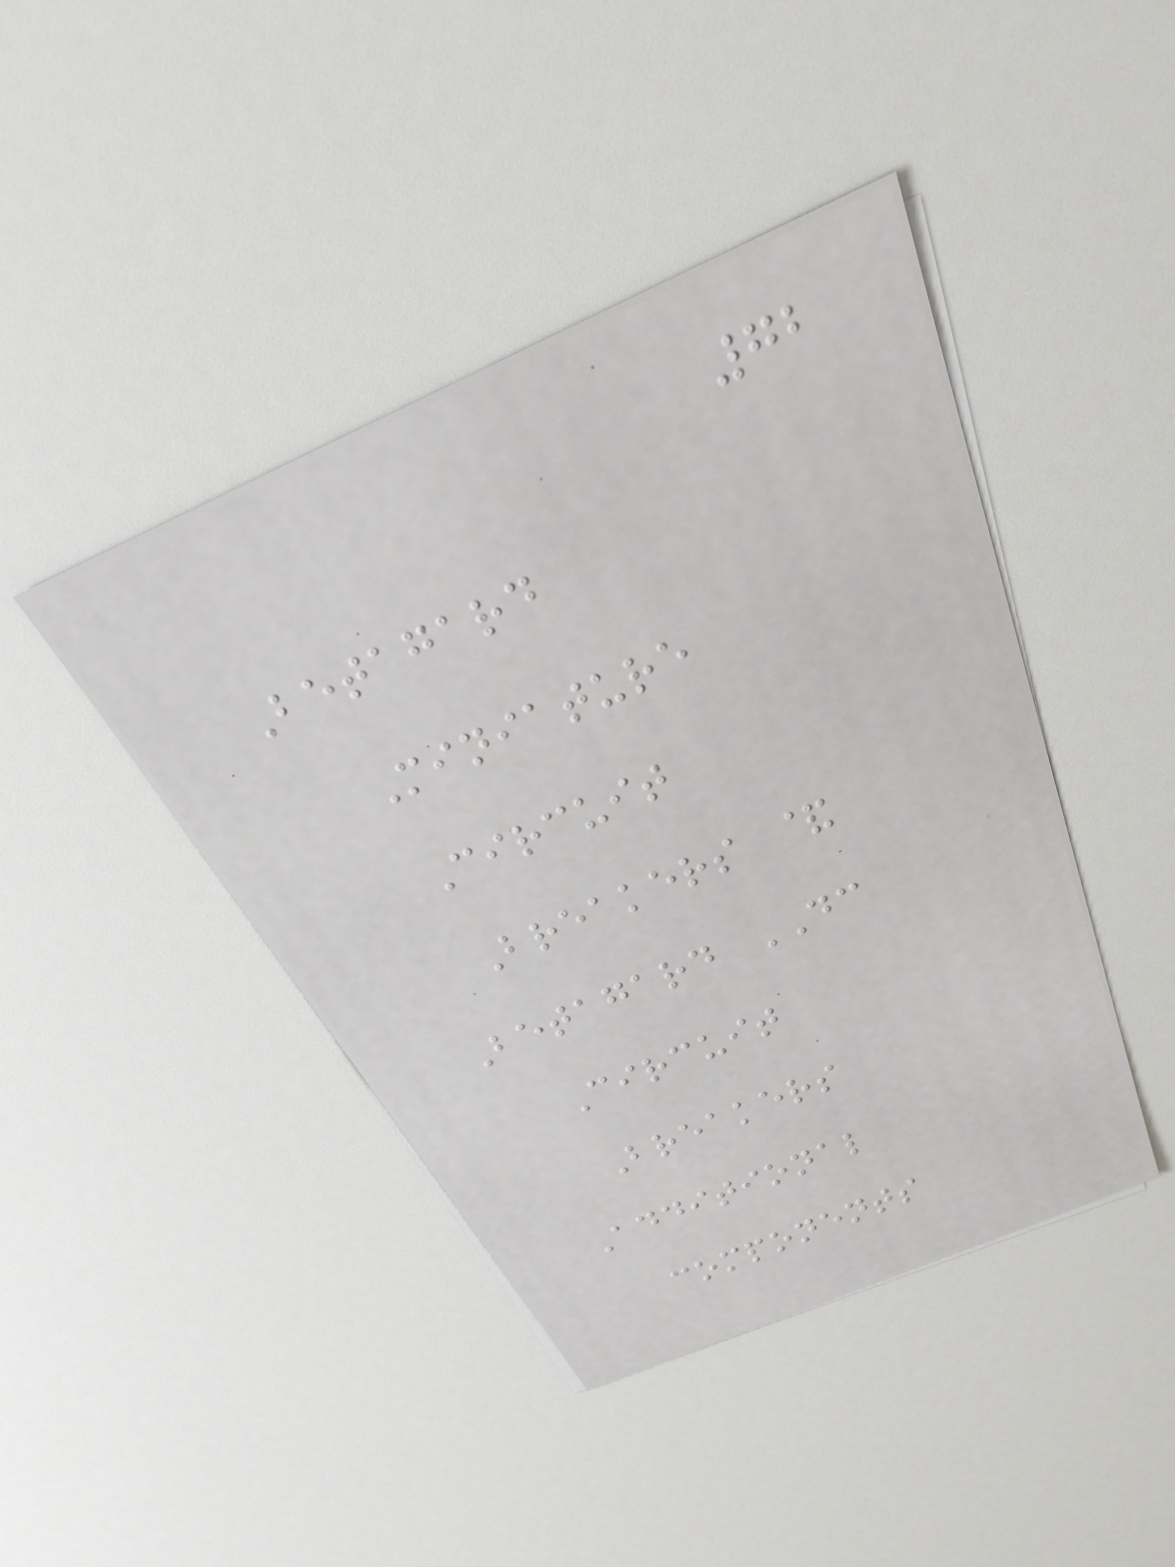72
Betagard
Miniature
Circuit
Breakers &
Betagard DC
Circuit
Breakers
Additional
components
